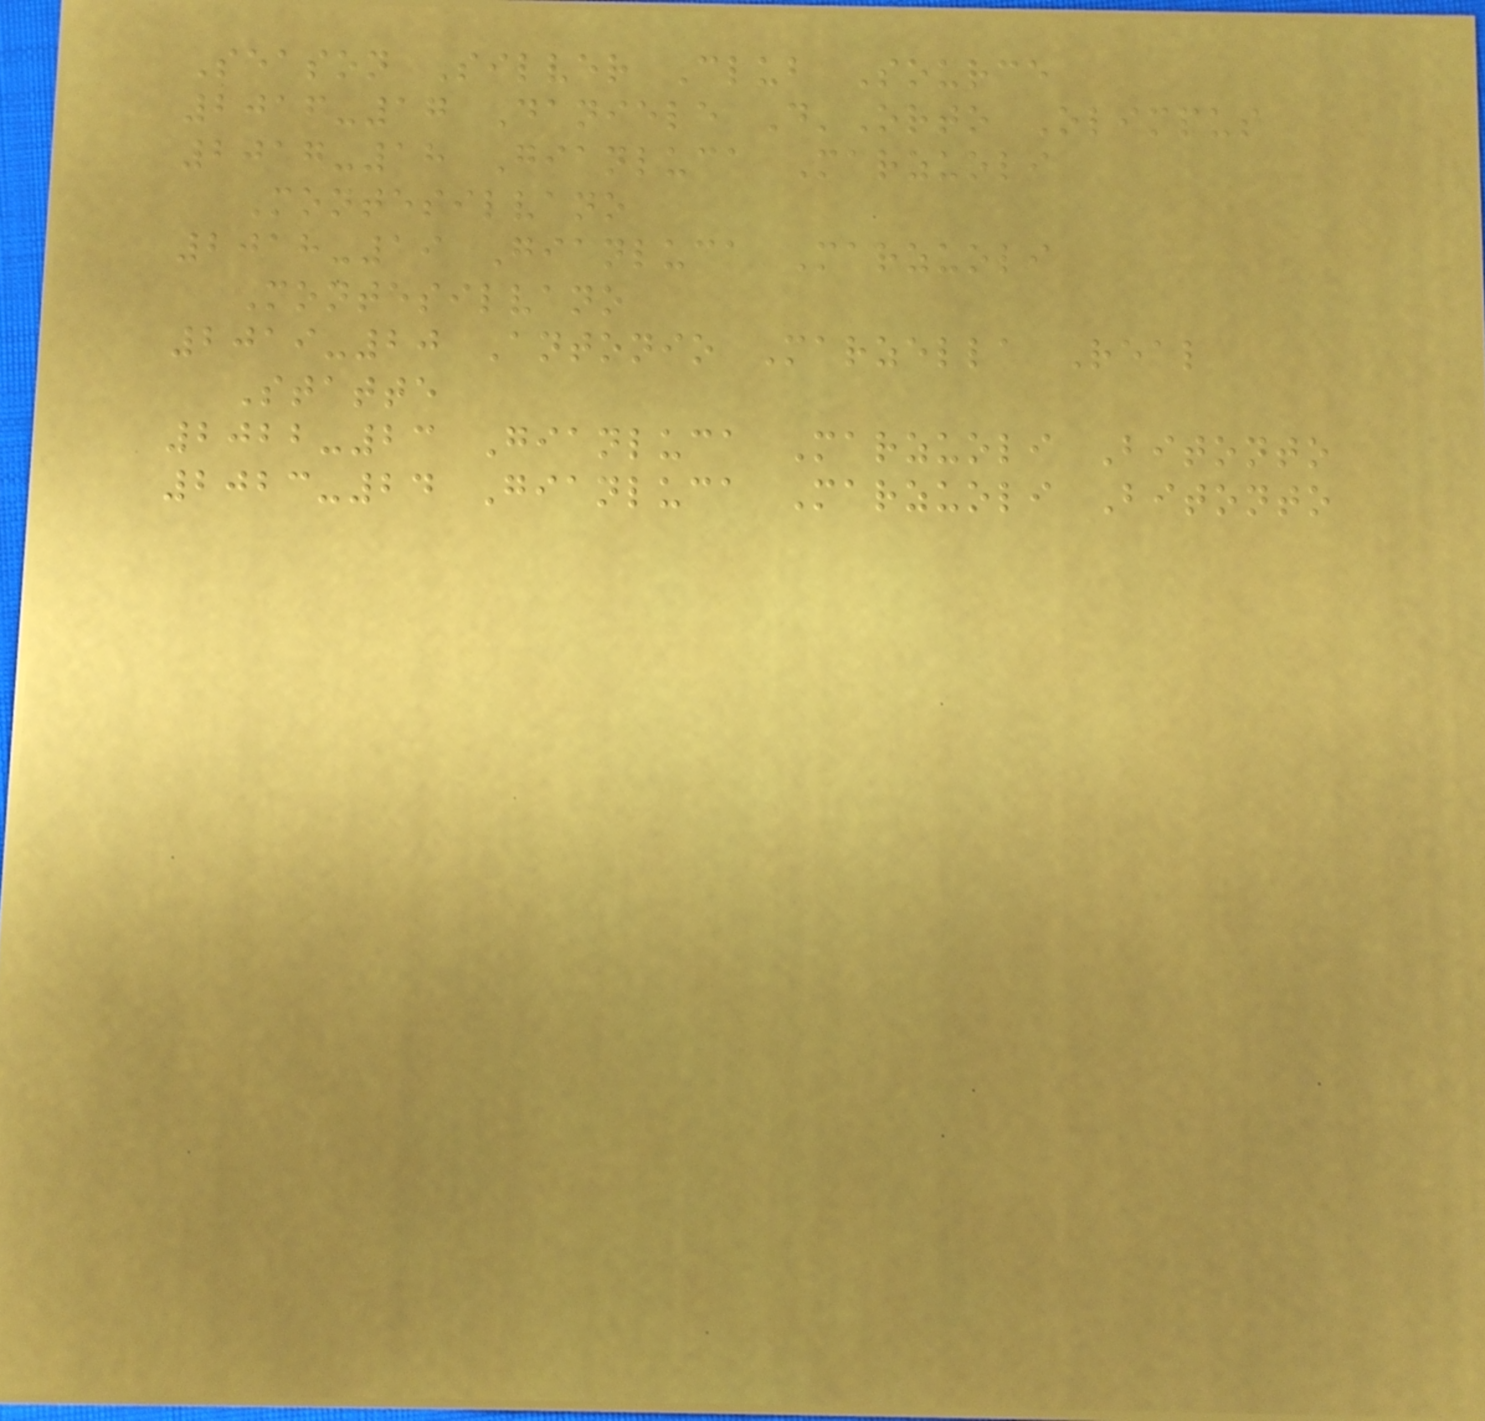Season Silver Club Source
2016-17 Daniele D'Orto Olimpus
2017-18 Gianluca Marzuoli
Montesilvano
2018-19 Gianluca Marzuoli
Montesilvano
2019-20 Antonio Marzella Real
Statte
2022-23 Gianluca Marzuoli Bitonto
2023-24 Gianluca Marzuoli Bitonto
